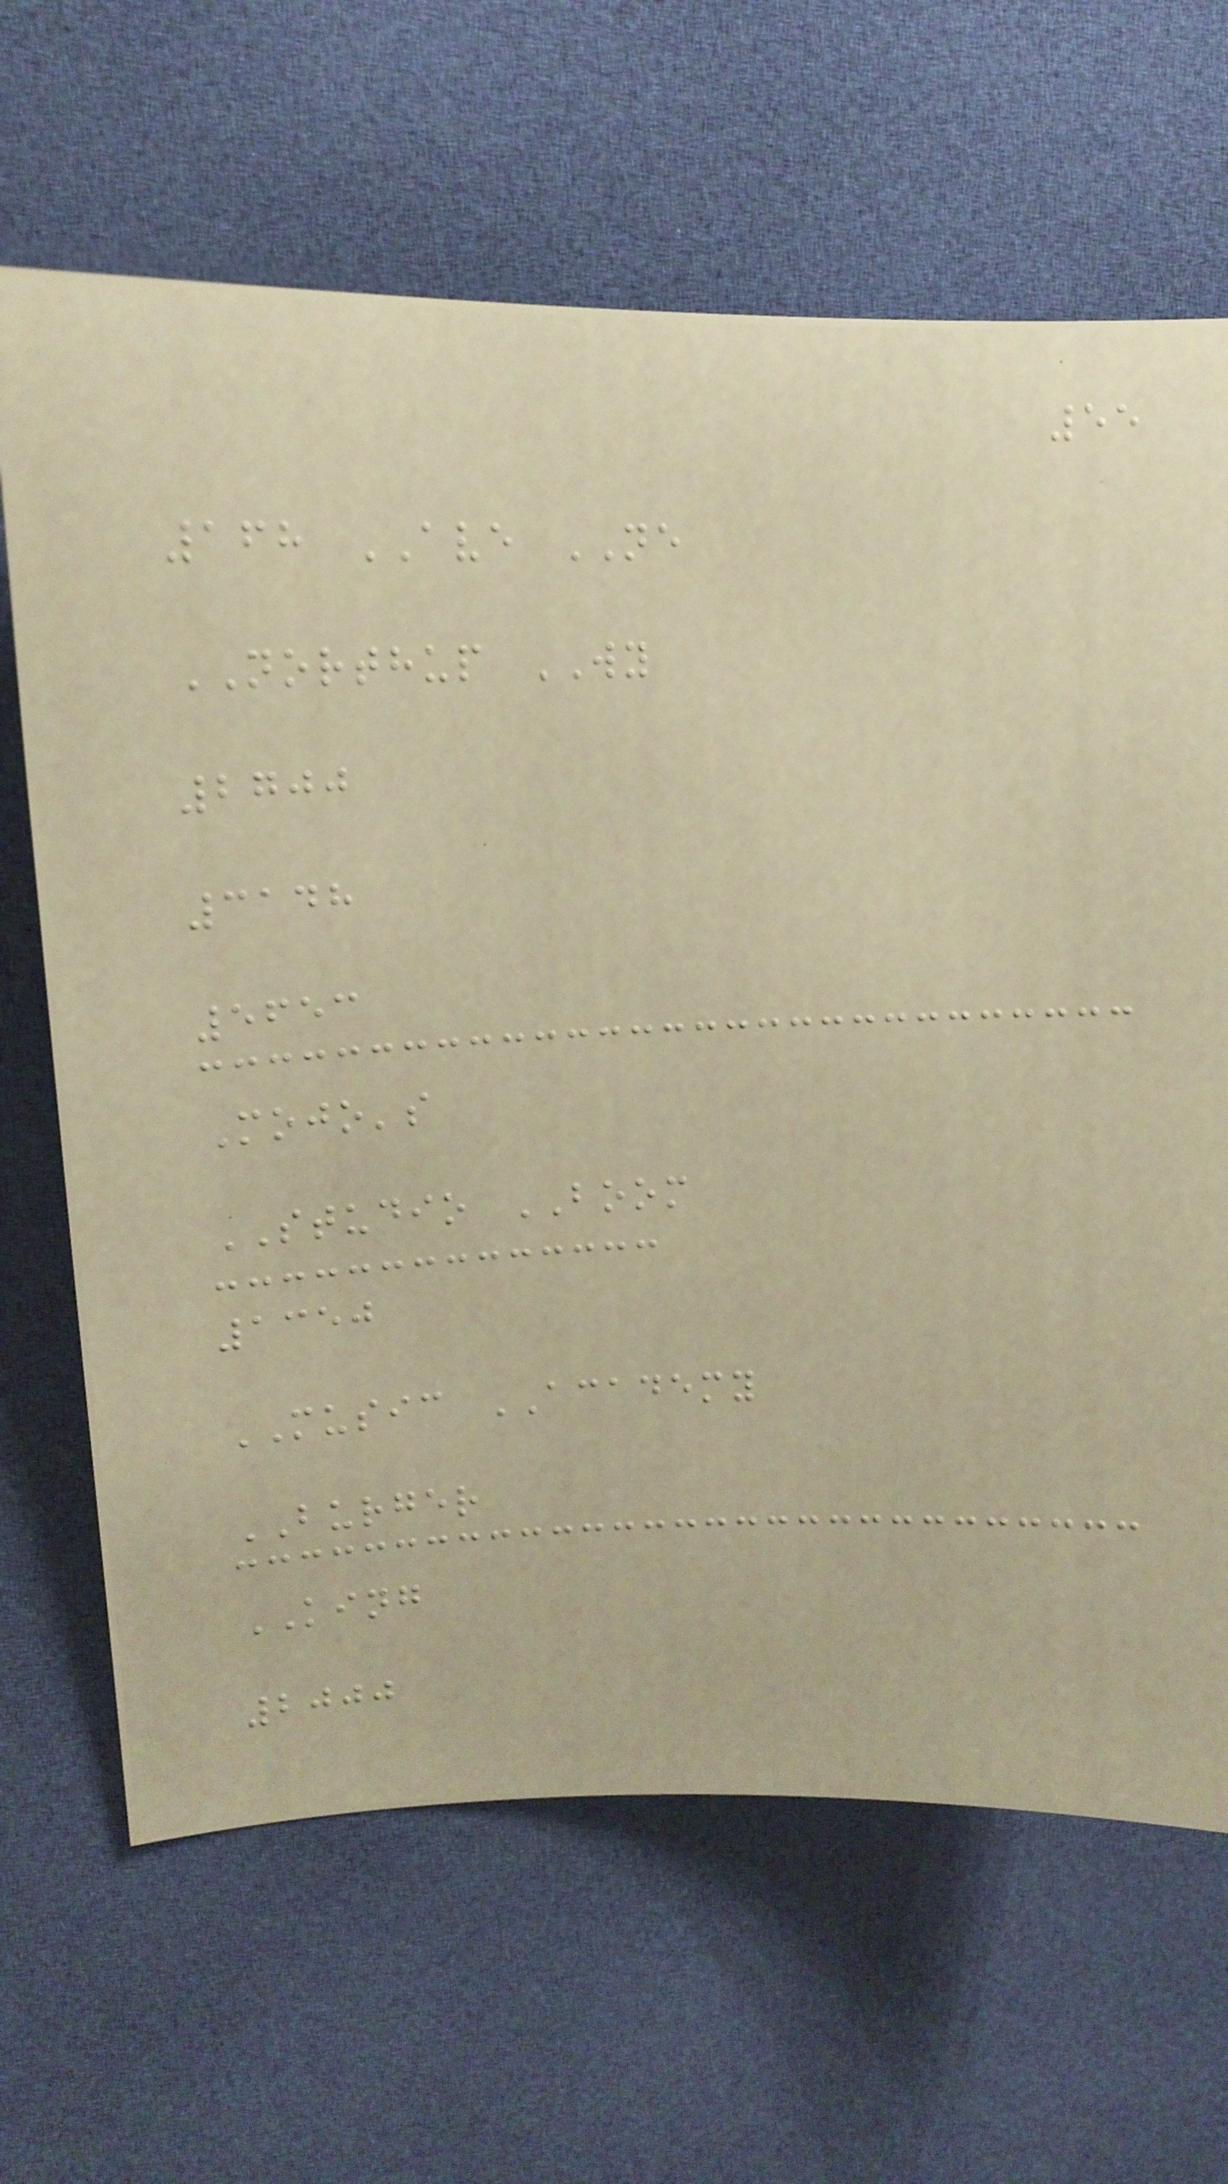55
168 AVE NE
NORTHUP WY
2700
3148
5653
Mojo's
STUDIO BOOM
1350
MUSIC ACADEMY
BURGER
KING
2000
